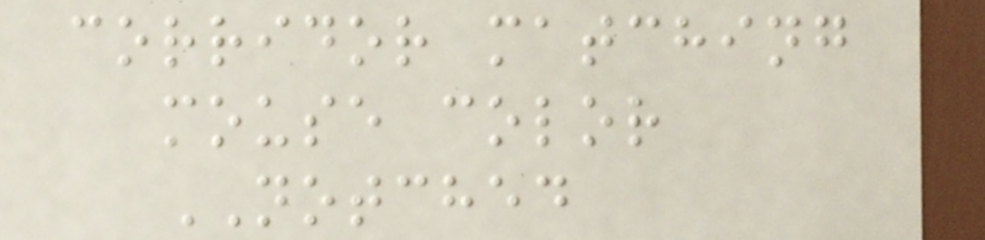corridor matching
mouse color
NOTCHED
